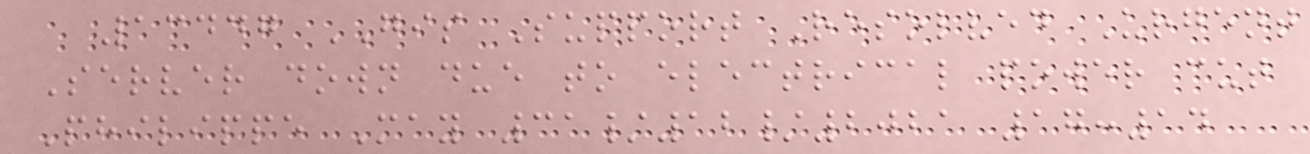13447 GIS Support Resolved Urgent
Server down due to electrical power cut
Philippe May 31/12/2021 17:14
